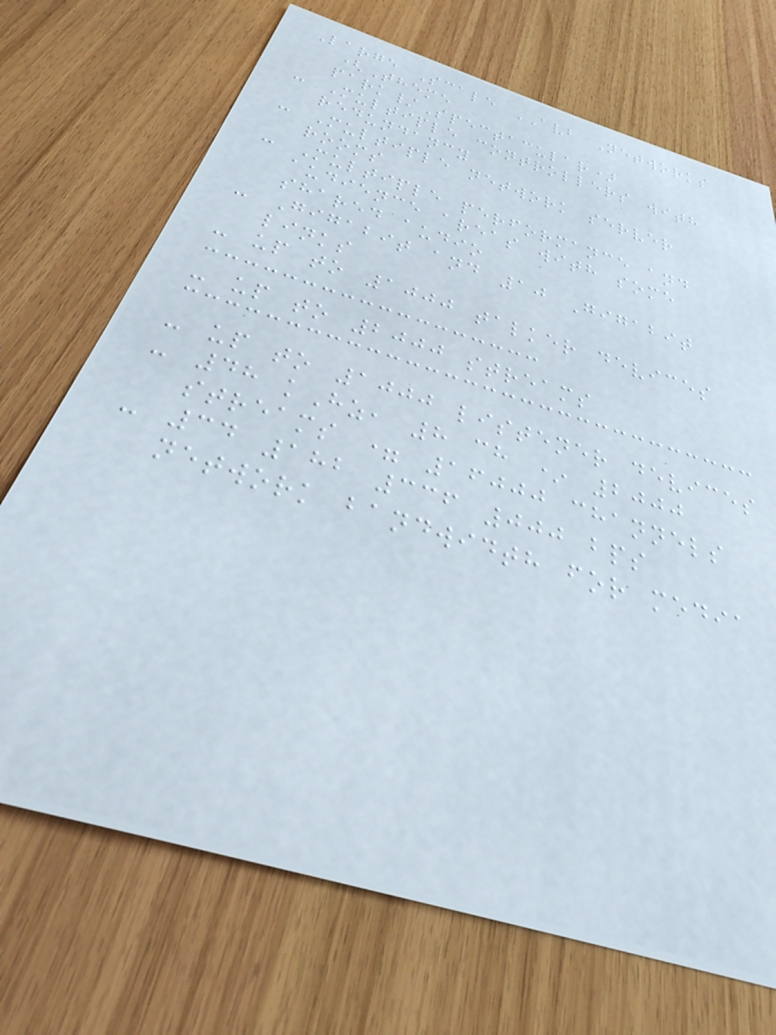Large Scale AVB Networks
(Theme
park/Spectacular)
- Multiple controllers with
redundancy
- Multiple network server
rooms
- Multiple performance and
audience areas with some
shared audio
- Gigabit and 10 Gigabit
links
- up to 1000 talker devices
- up to 2000 streams
- up to 1000 listener devices
- 48 kHz, 8 ch * 2000
streams = 16000 channels
- 34 182 336 000 bps
network bandwidth for media
